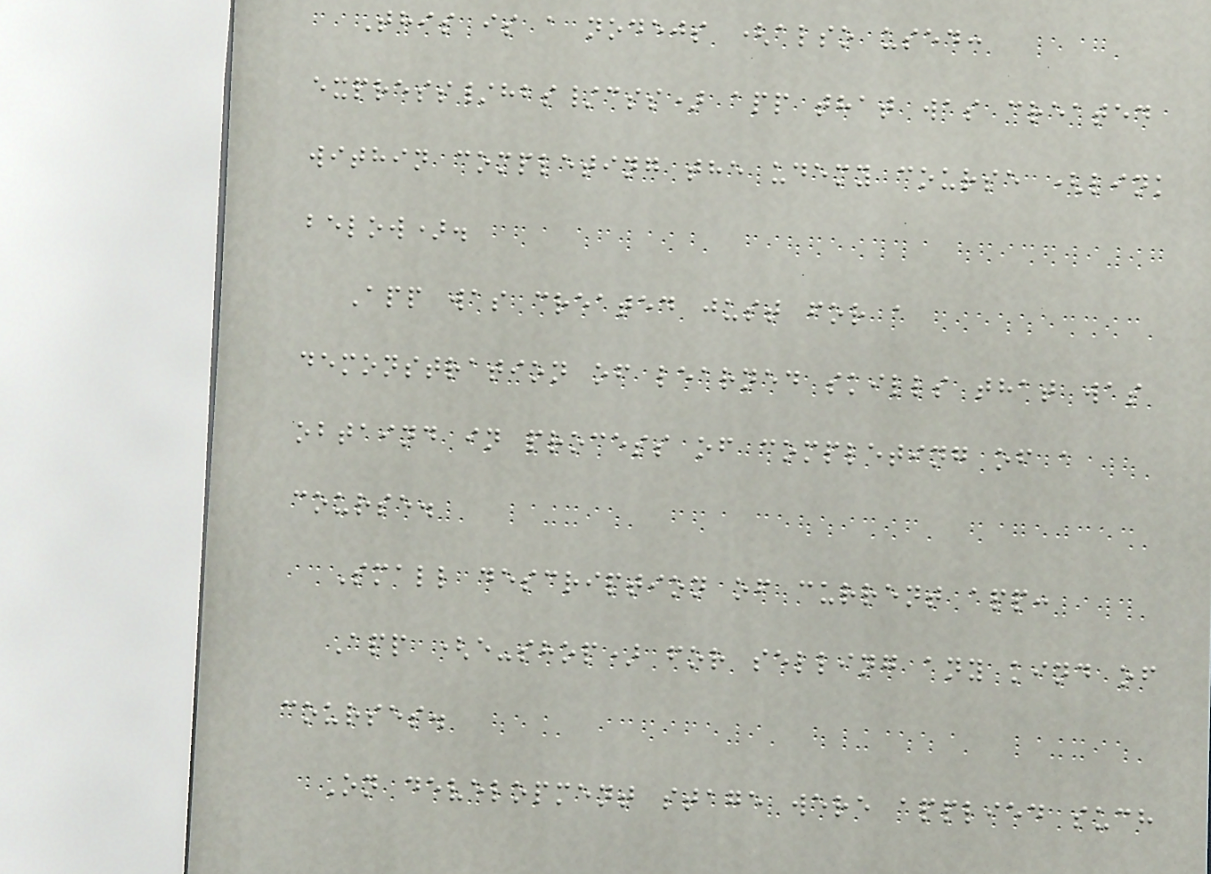This is a nodejs (also used:
express/hbs/css) app that was created
within completing the udemy course (link
below).
App was created just for a
demonstration of learned skills that was
obtaind in process of completing of a
course.
Small description of current app:
App (e-shop) for selling any kind of
courses.
On development stage were applied such
